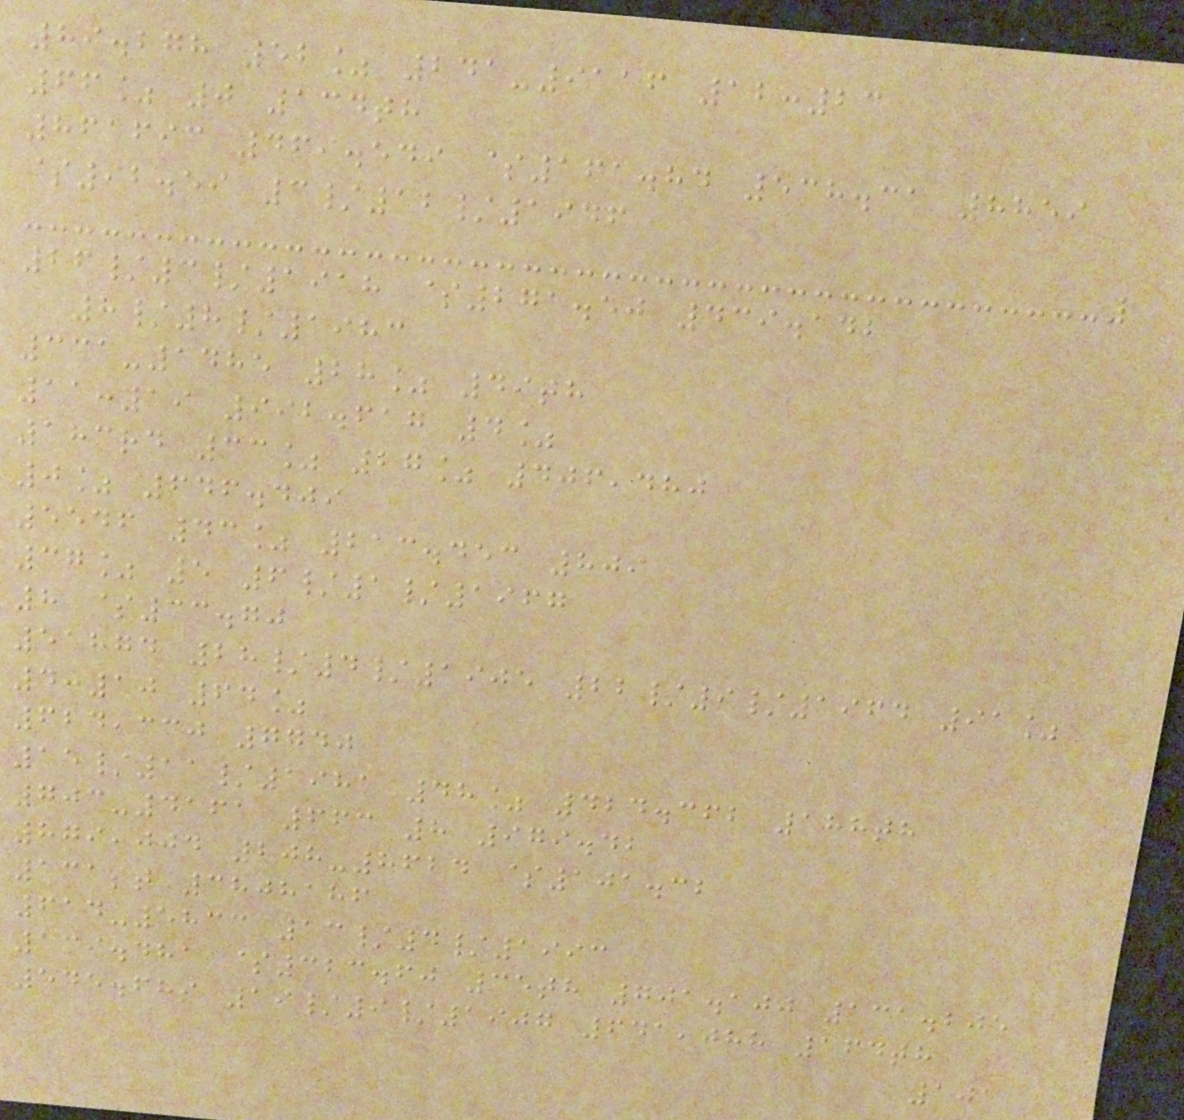89.278 52% 241-9116 12:23
66% 0 134th
861693 469.549 $161.84 538.31 8859
$92.59 3/12/1946
26/3/1918 $271.50 439.142
8/8/1983
331-1485 28% 49th
11:19 992.617 4%
183rd 33% 27% 406,480
0% 646.409
5546 43% 213.453 809
37% 5 6/1/1967
8 $33.70
51874 28/4/1905 22/9/1964 91%
4:10 64%
624,330 7740
15/11/1981 48% 424.362 188th
703-4161 663 8 979.42
879,004 208-8624 $101.32
131st 3808186
614-5833 13/4/1993
139.481 $323.60 35th 701.100 131.205
545.689 19/9/1907 641,088 164th
101
